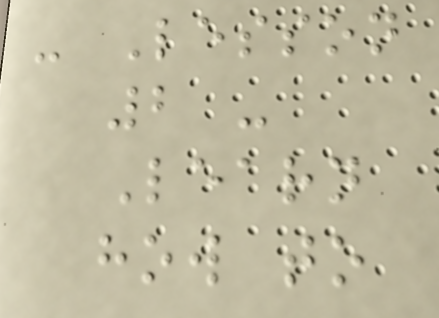- Lesson
2 -
Learn
how to
